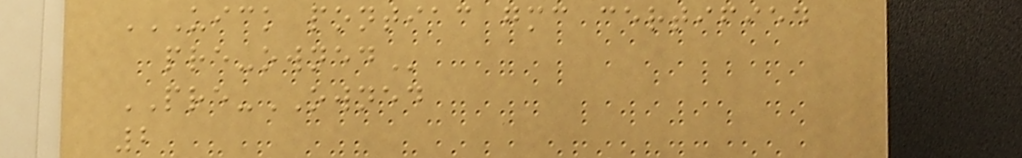UICK PONTIAC GMC CERTIFIED
PRE-OWNED
PRE-OWNED
2
